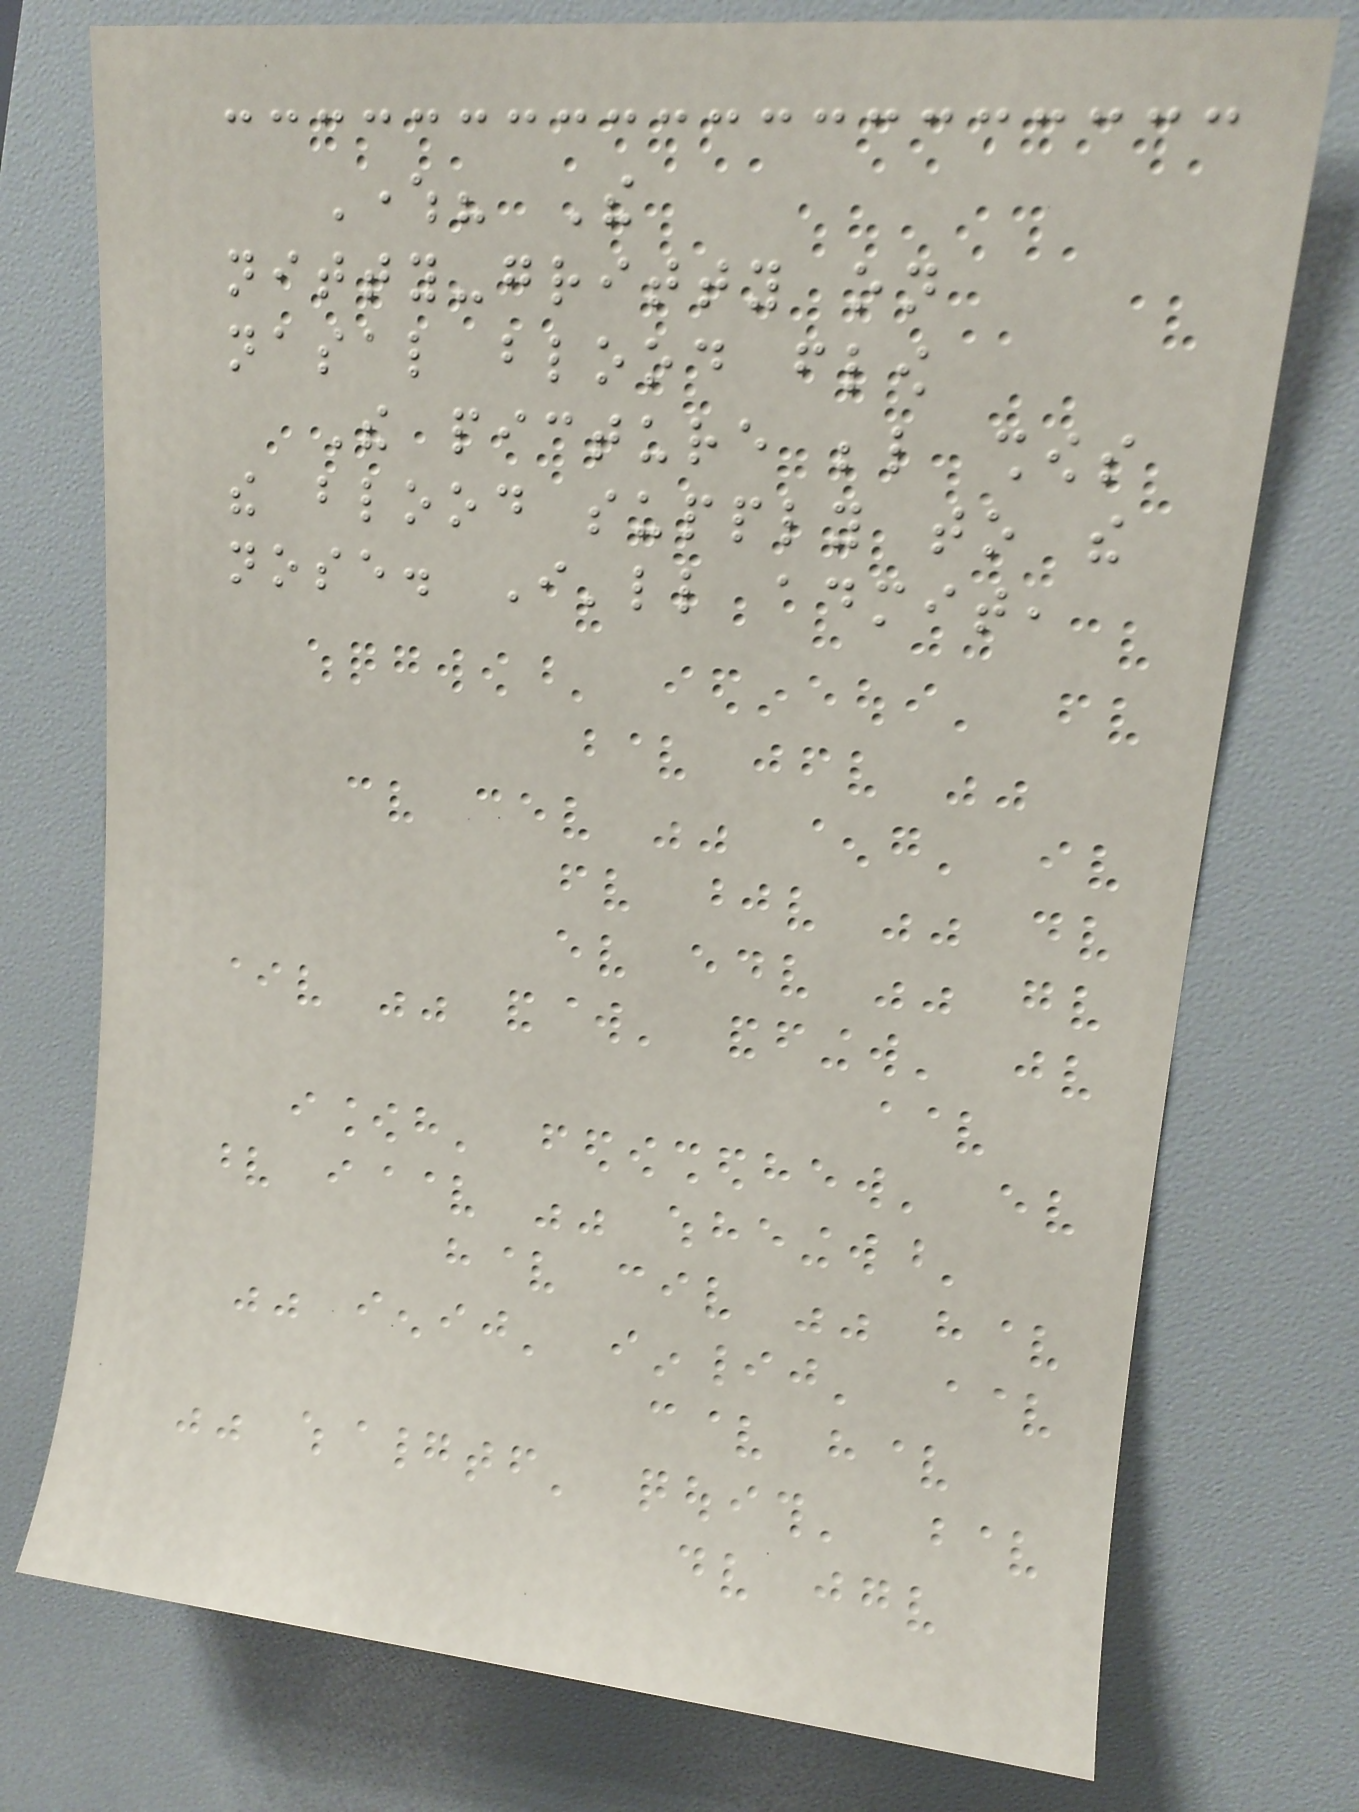Where? The
nitty-gritty on
nasal blood flow
The picture below shows
the blood supply to the
nose. I'll admit,
